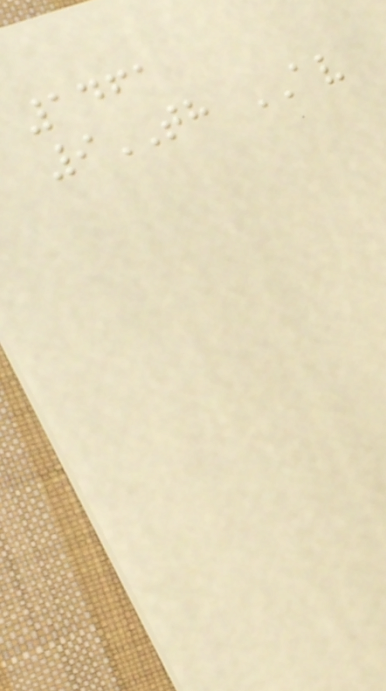1461
9TH AV
